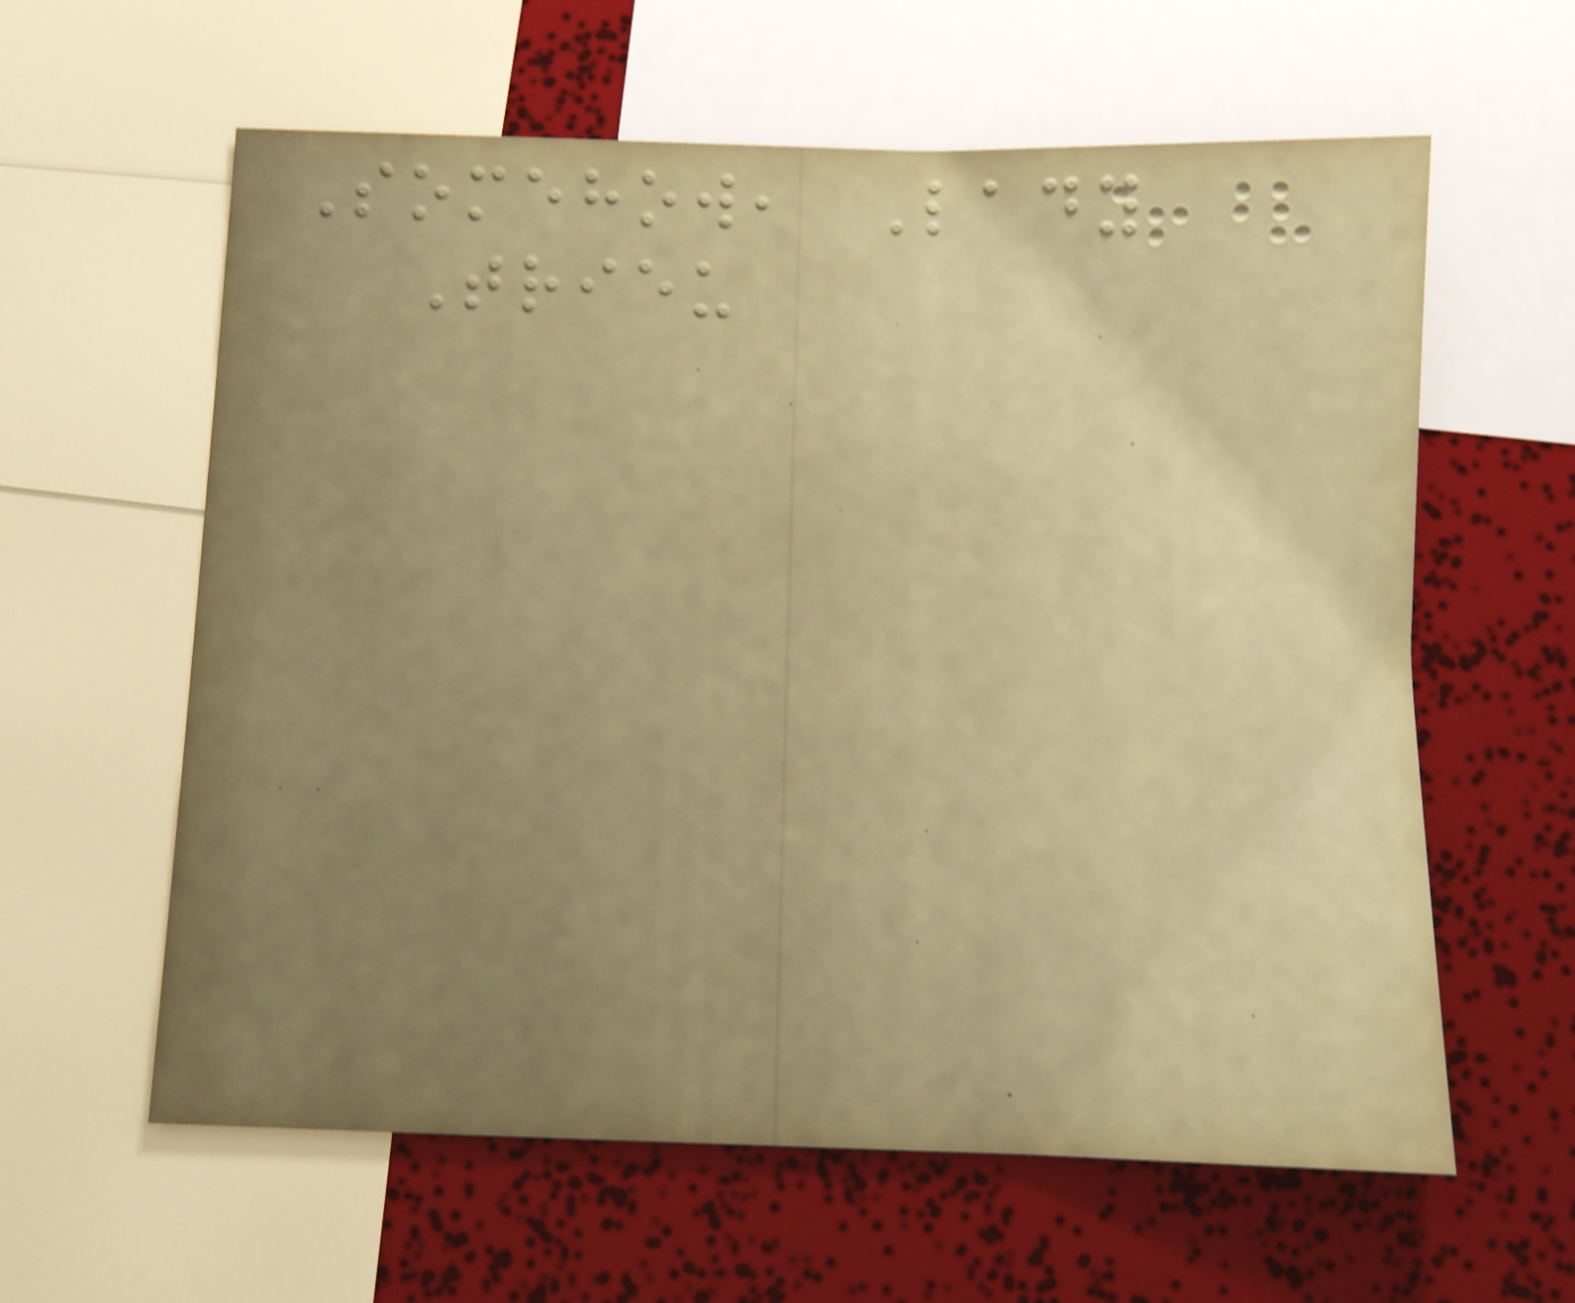Somehow, Lady
Trieu
